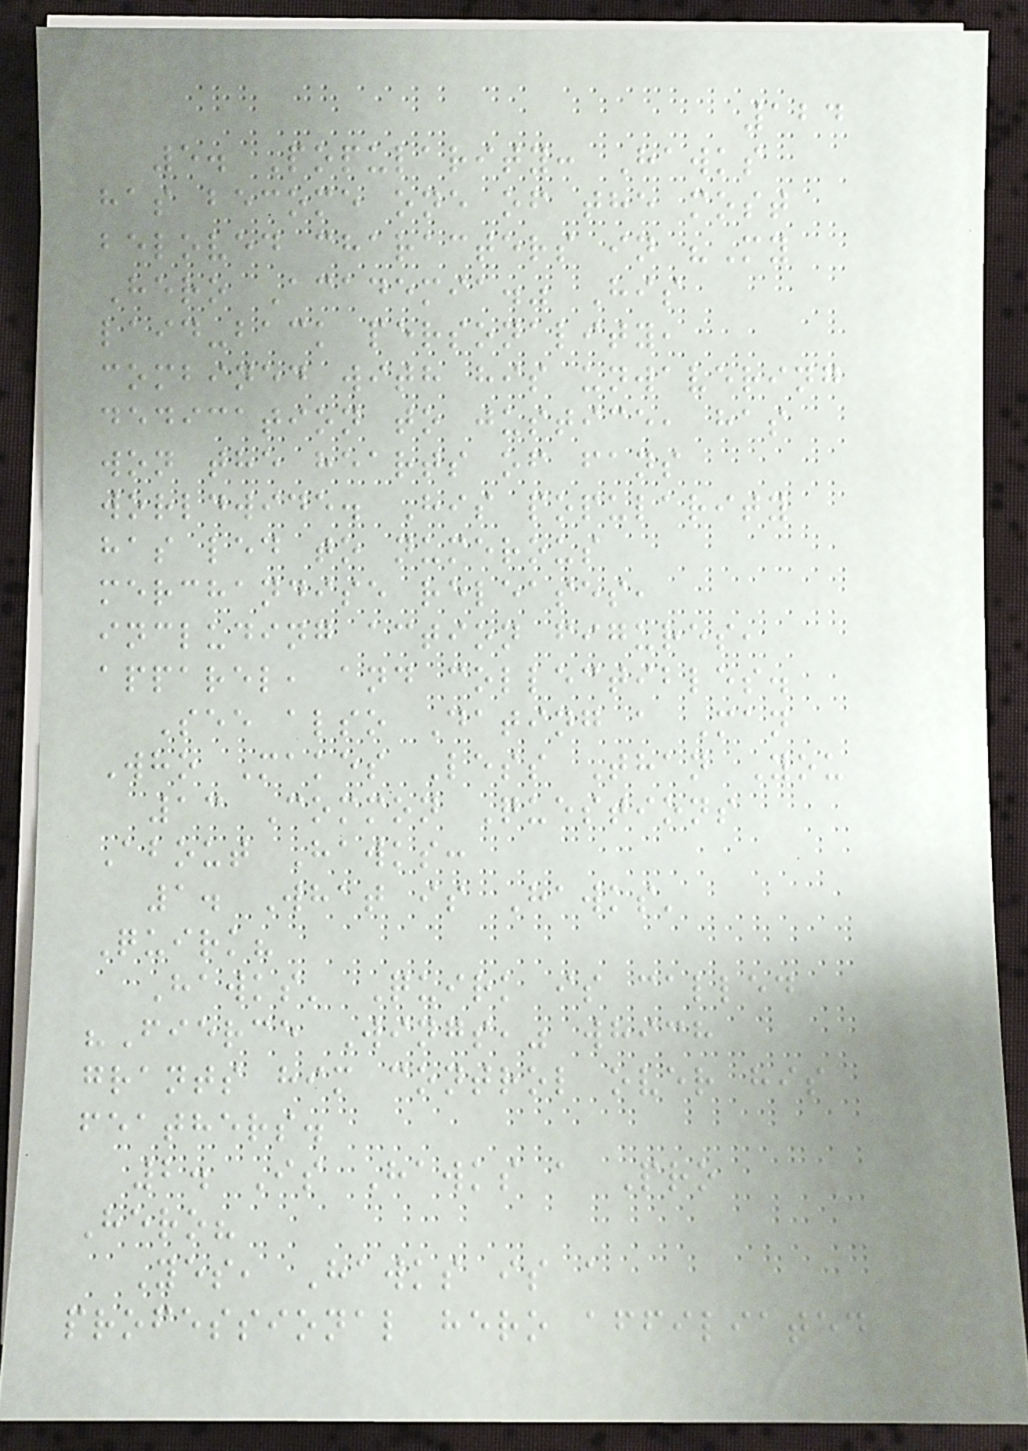124
5. Popularity: Hawks
has become one of the most
beloved characters in "My
Hero Academia." His
laid-back personality,
combined with his unwavering
dedication to justice, has
won the hearts of fans
worldwide. His popularity
has led to numerous
merchandise releases,
including action figures,
apparel, and collectibles.
See also Dating a Man
Who Makes Less Than You
13 Common Questions
About Hawks:
1. What is Hawks'
Quirk?
Hawks' Quirk is called
"Fierce Wings," which
grants him control over his
feathers.
2. Is Hawks a Pro
Hero?
Yes, Hawks is a
professional hero affiliated
